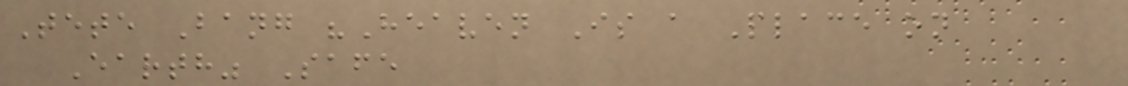Tete Bang "Heaven Is a Place on
Earth" Safe
